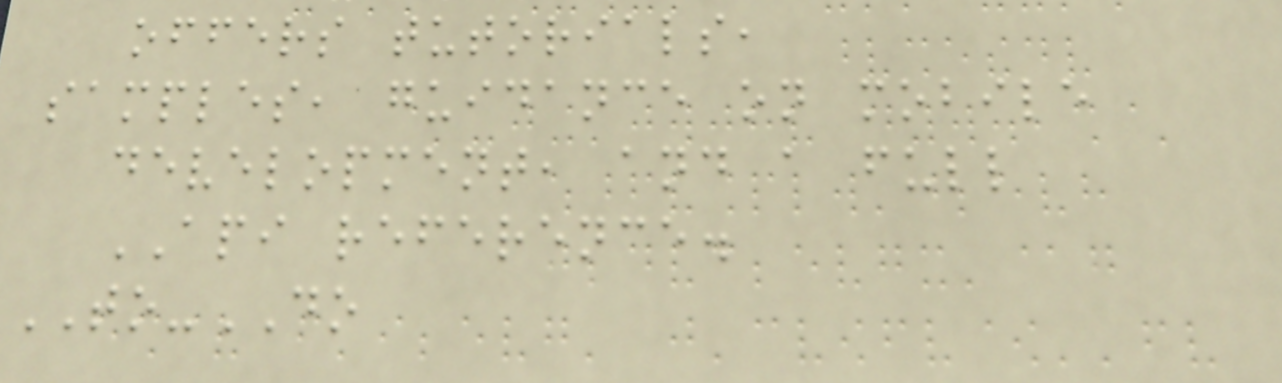offers tutorials,
samples, guidance on mobile
development, and a full
API reference.
TO-DO
